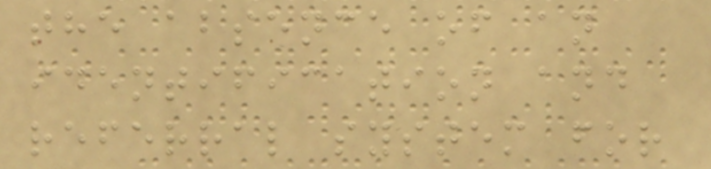the absence of an
identification and
referral system for
